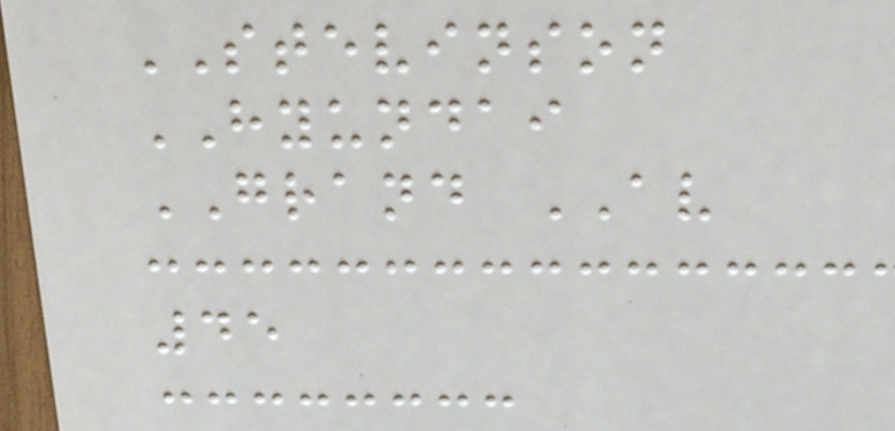STEVINSON
HYUNDAI
GRAND AV
45
